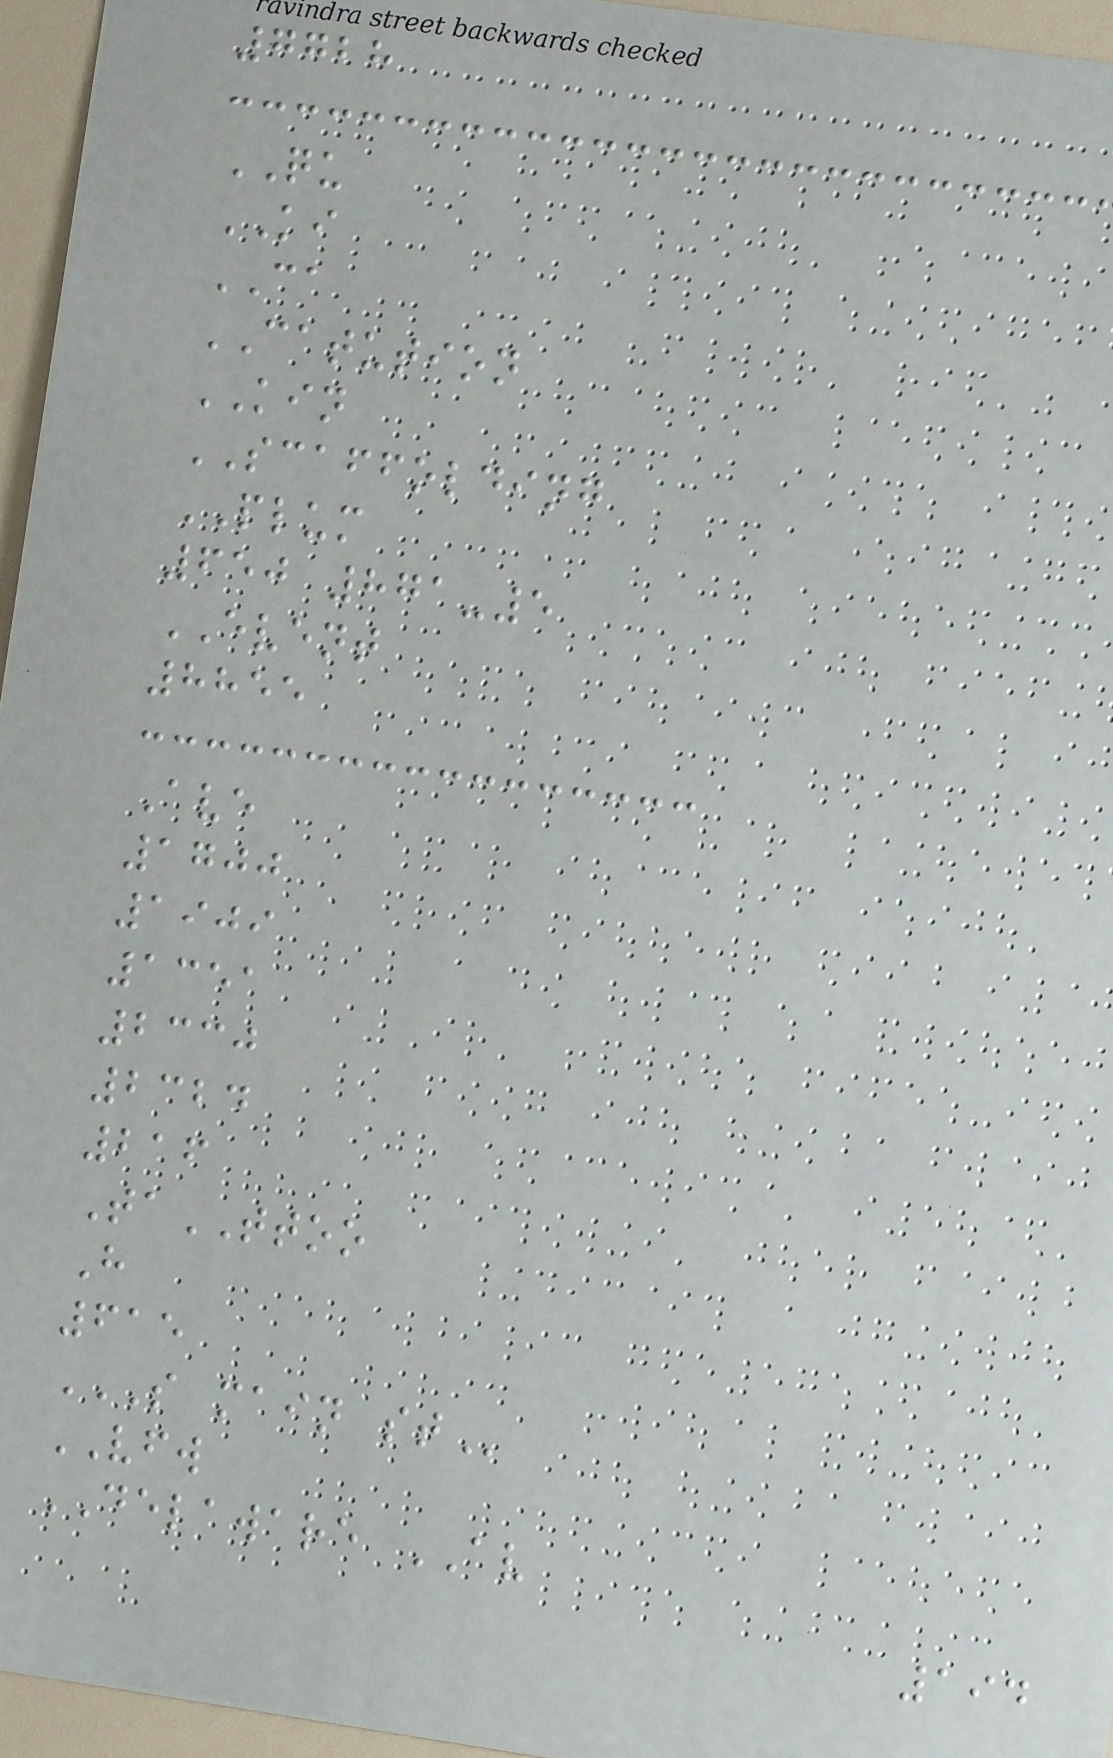7728
QU
KI
CA
CATUTION
KIN
SCAFFOLDING
PLUM
650 871-5
EVENT
8855
Ave
1700
1909
1351
2330
2324
216
TaTTOO
H
615
S MAIN ST
VFW
DELAWARE AV
194
